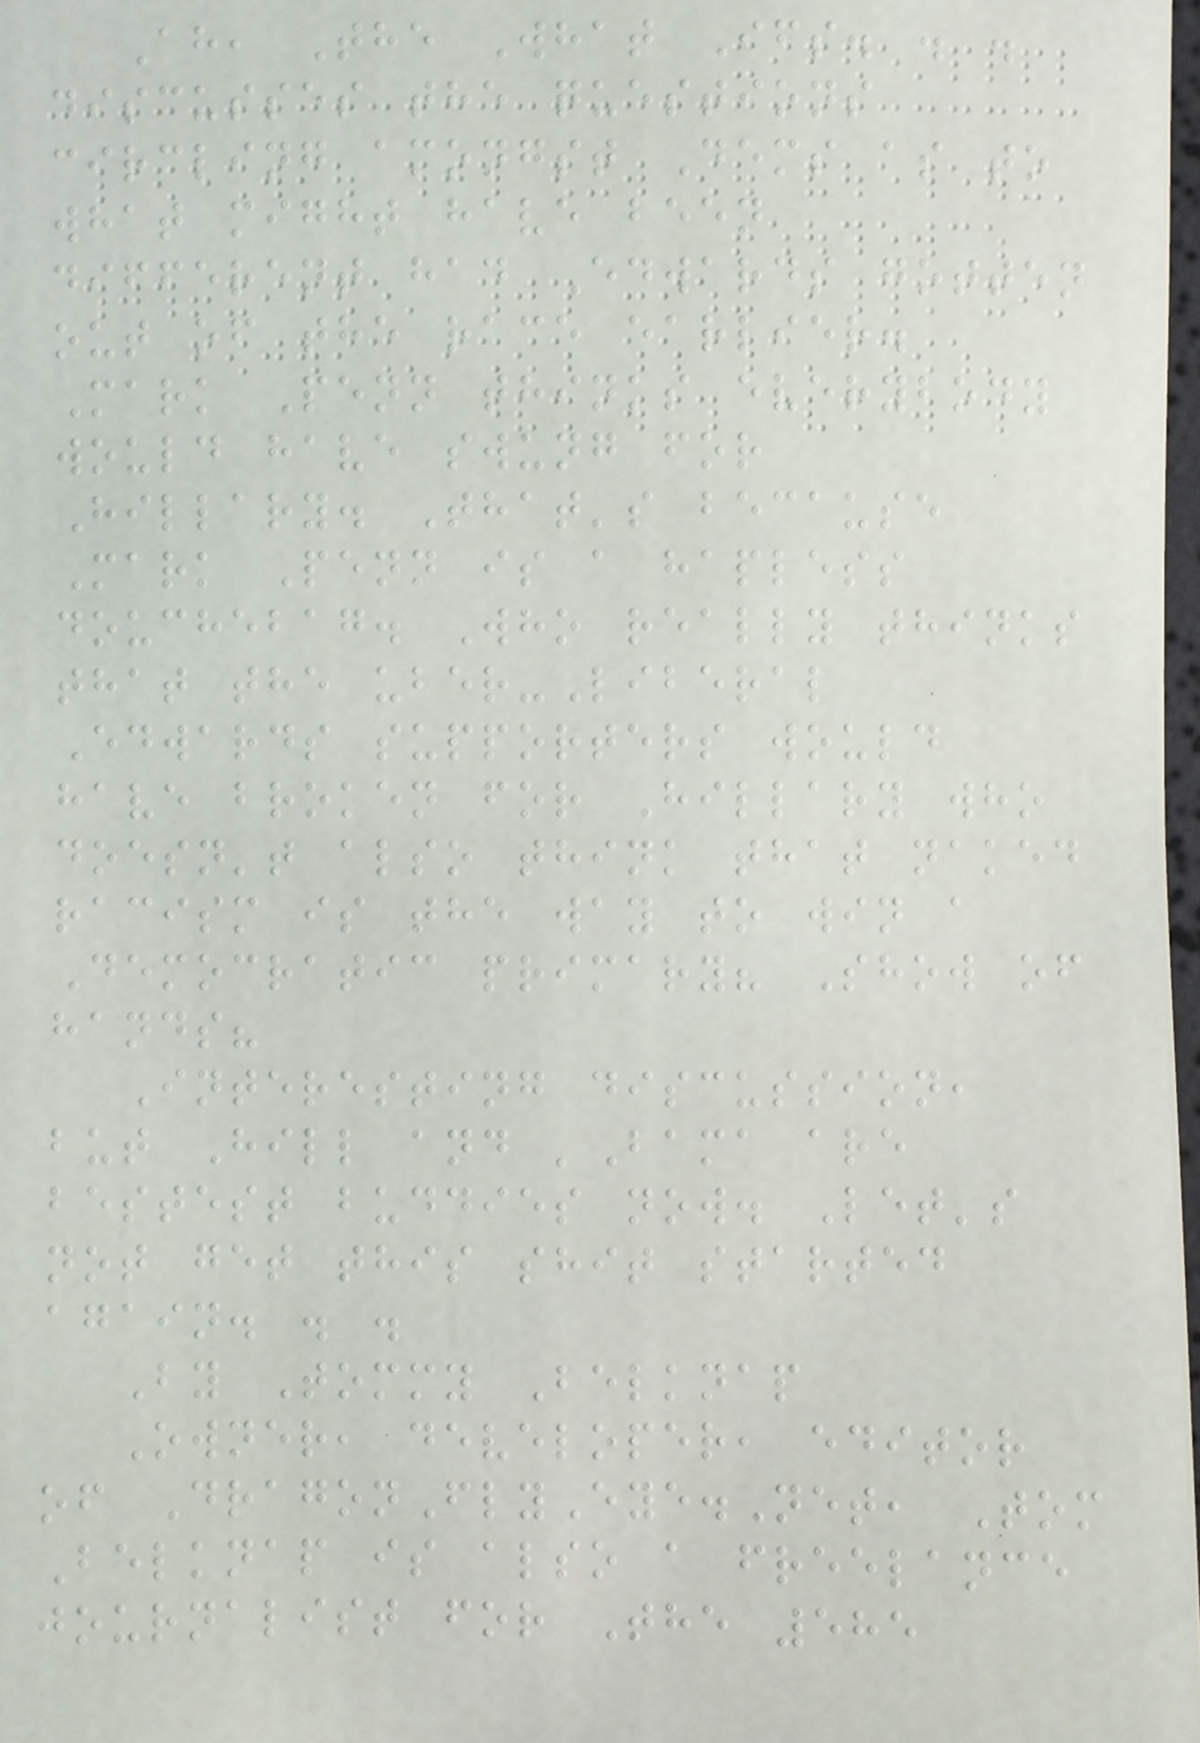Ah, The What Ifs. . .
discusses the questions
circling amongst Dems as to
what might have been
different had Edwards gotten
out of the race earlier.
Mark Penn thinks everybody
would have swung for
Hillary. That's because
Mark Penn is a hapless
douchebag. Who really thinks
that the uber-Liberal
Edwards supporters would
have broken for Hillary who
doesn't also think that naked
racism is the way to win a
Democratic primary? Show of
hands?
Interesting discussion,
but Hill and 'Bama are
bestest buddies now. Let's
not get this shit started
again. . .
By Tommy Belknap
Owner, developer, editor
of DragonFlyEye.Net, Tom
Belknap is also a freelance
journalist for The 585
